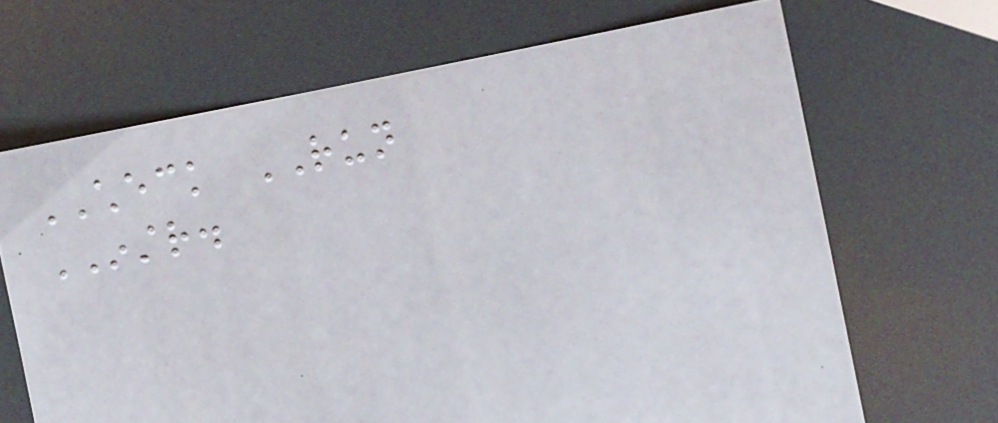CHECK RUN
INSTR.
